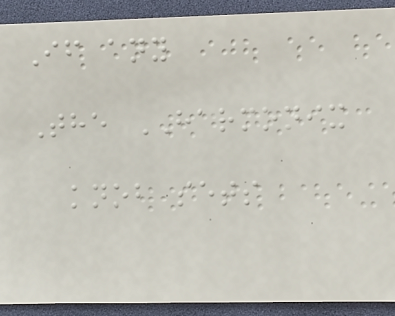If any
The HARMONIX
knob sets
